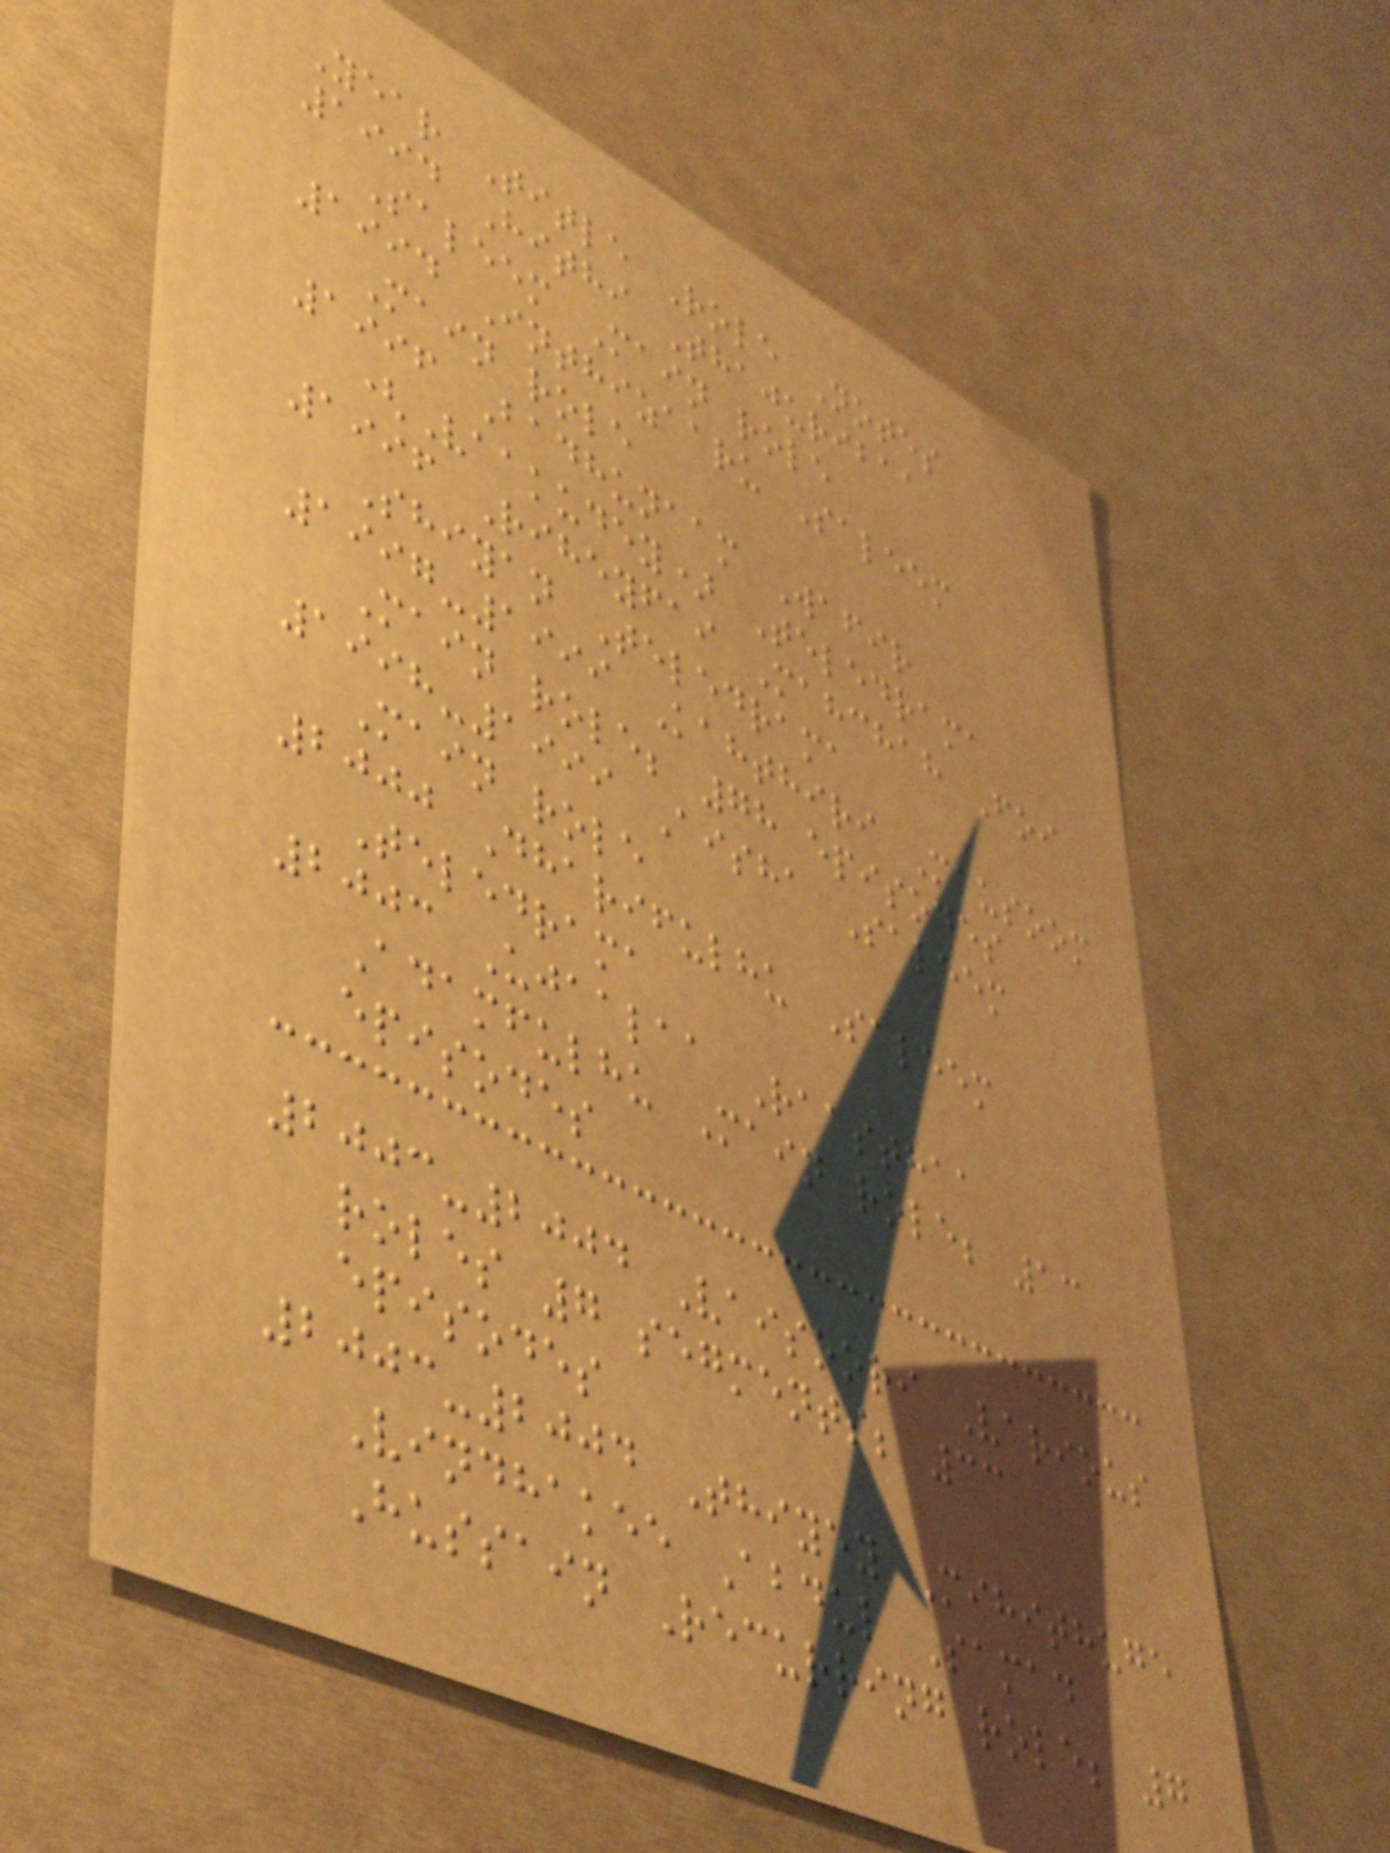Year Title Role Notes
1994 Hithi Thajuribaa
Saleem Main role
1994 Inthizaaru Saleem
Main role
1996 Badhunaam Wafir
(Vaakudey) Teledrama
1996 Riheyfai Mahchah Foi
Shiyan Teledrama
1997-1999 Kahthiri Mausoom
Main role; 78 episodes
1998-1999 Aisha Saleem
Main role
2000 Dharifulhu Saleem
Teledrama
2003 Ujaalaa Raasthaa
Adamfulhu Main role; 13
episodes
2003-2004 Vaisoori Various
roles 7 segments; 33
episodes
2003-2004 Thiyey Mihithuge
Vindhakee Abdul Samad
Hussain Recurring role; 7
